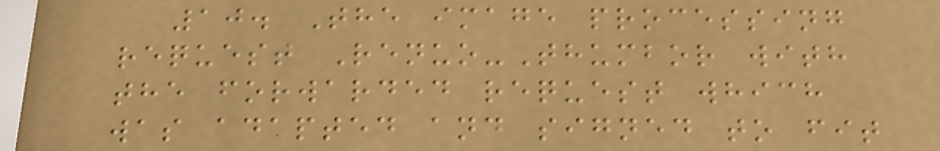10. The image processing
request Renuo-Thumbor with
the forwarded request which
was adapted and signed to fit
